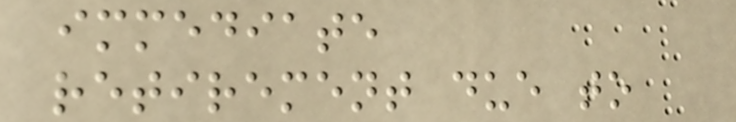immediate
retirement due to
